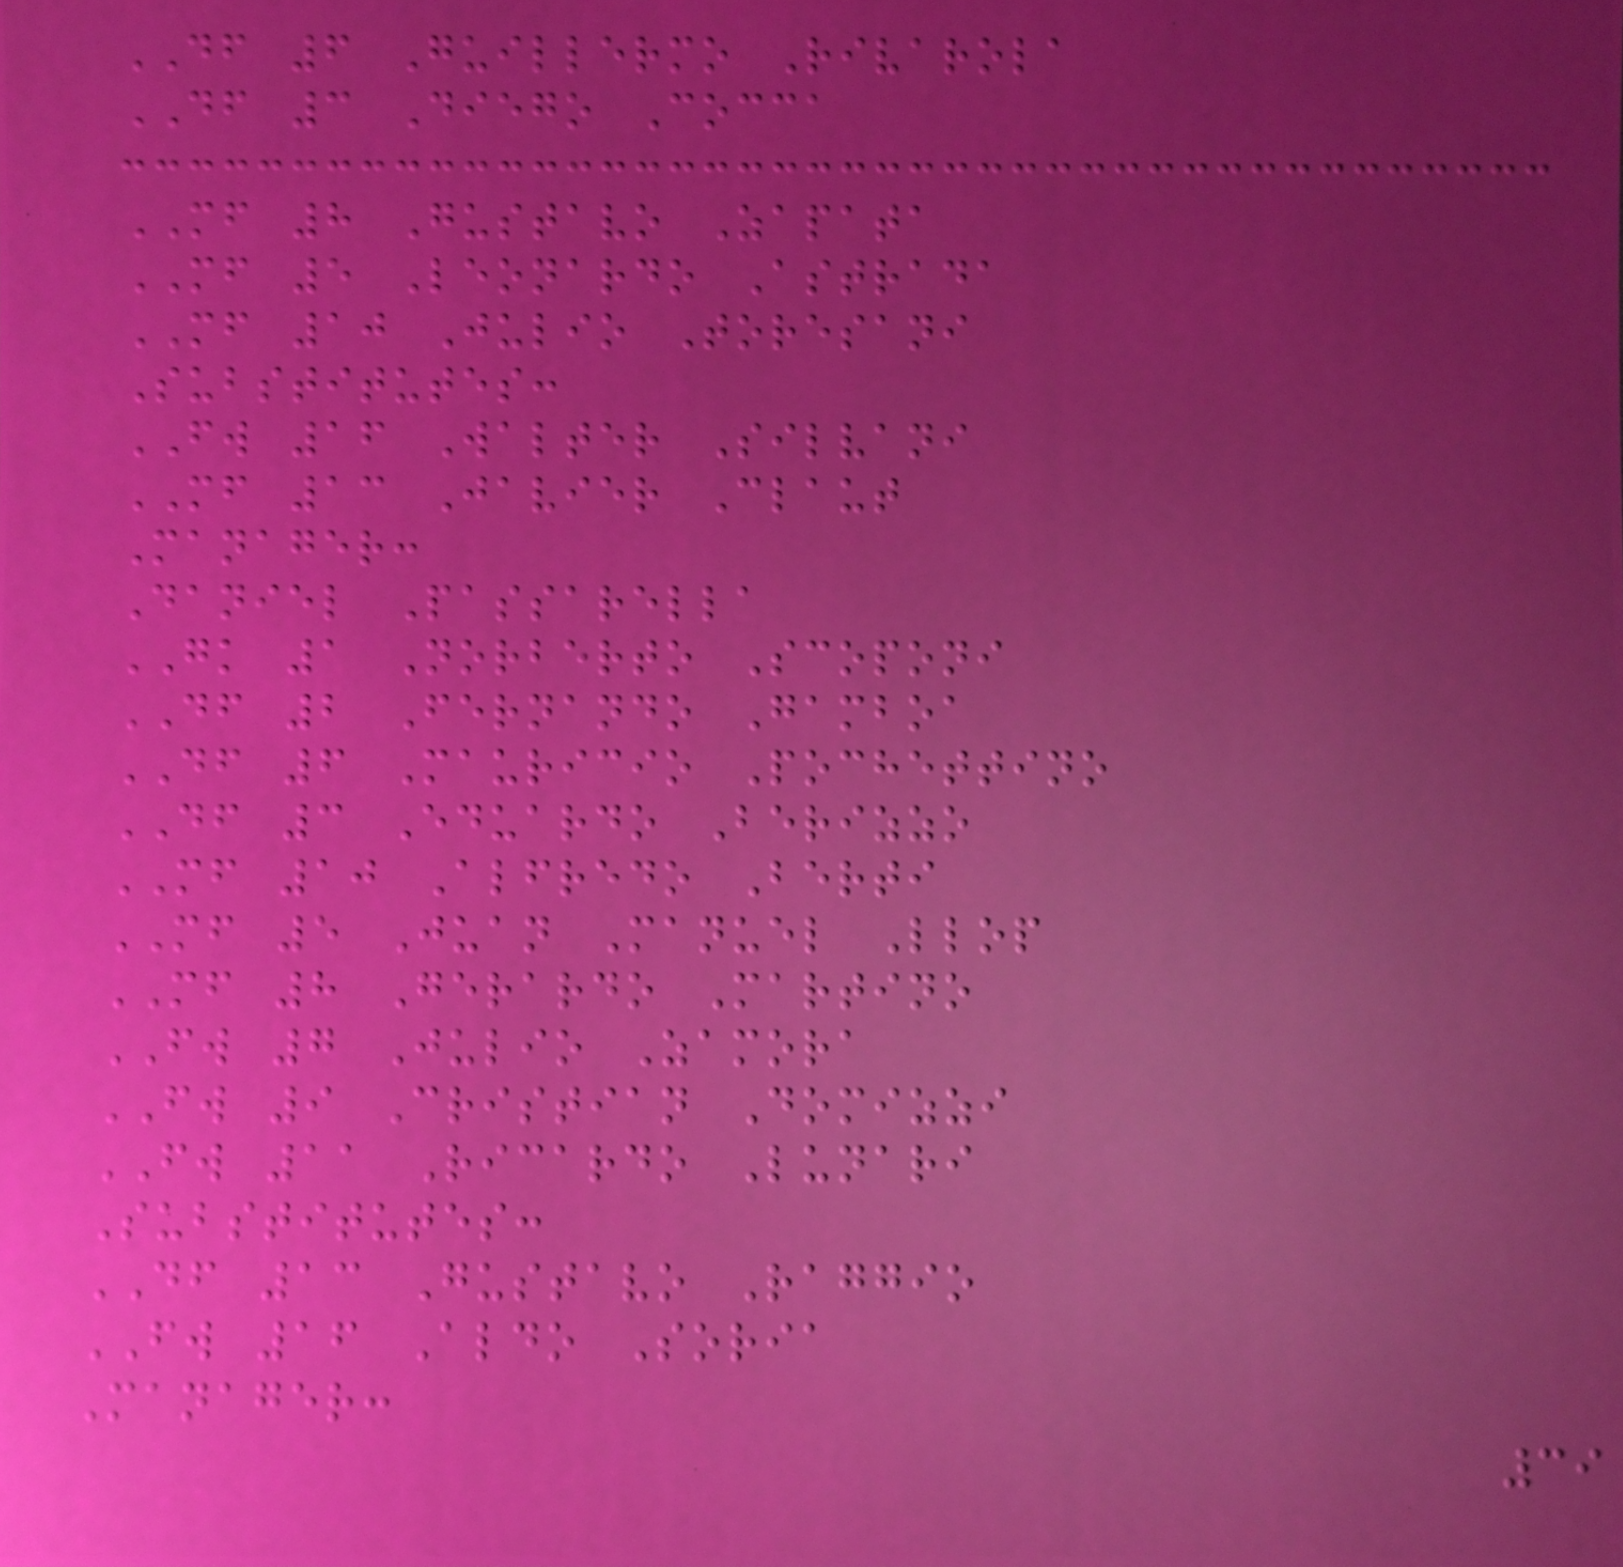DF 6 Guillermo Rivarola
DF 3 Diego Cocca
MF 8 Gustavo Zapata
MF 5 Leonardo Astrada
MF 10 Julio Toresani
Substitutes:
FW 16 Walter Silvani
MF 13 Javier Claut
Manager:
Daniel Passarella
GK 1 Norberto Scoponi
DF 2 Fernando Gamboa
DF 6 Mauricio Pochettino
DF 3 Eduardo Berizzo
MF 10 Alfredo Berti
MF 5 Juan Manuel Llop
MF 8 Gerardo Martino
FW 7 Julio Zamora
FW 9 Cristian Domizzi
FW 11 Ricardo Lunari
Substitutes:
DF 13 Gustavo Raggio
FW 16 Aldo Soria
Manager:
39
